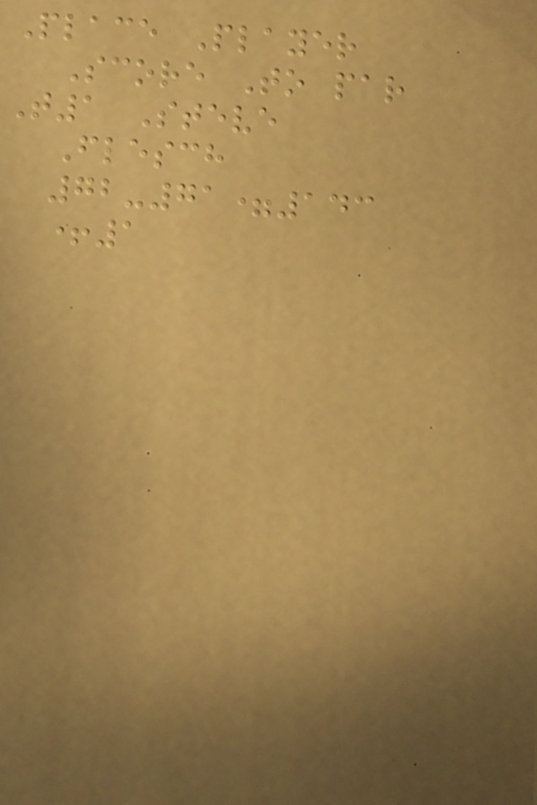Place Player
Score To par
T1 Steve
Flesch
72-71=143
+1
